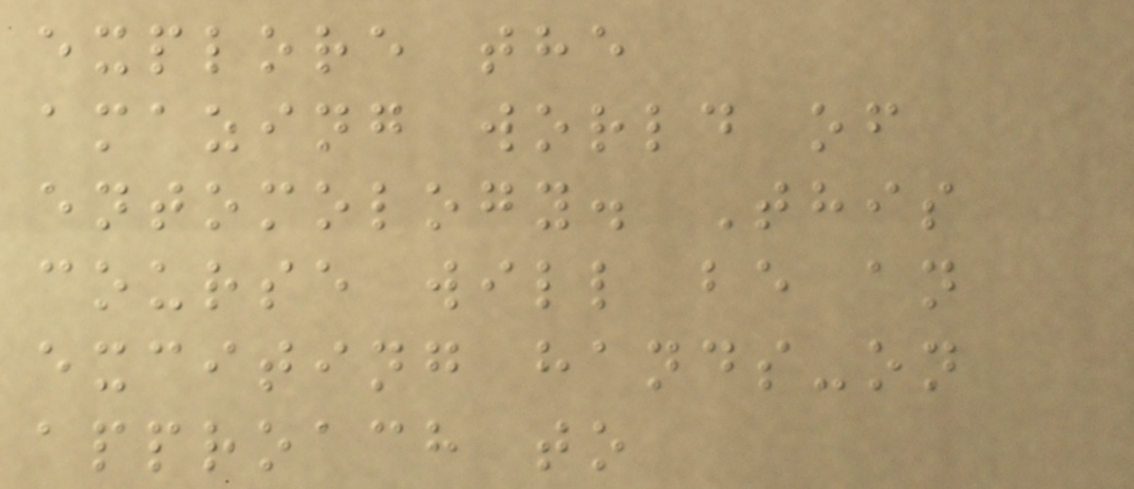explore the
amazing world of
entomology. This
course will be an
exciting hands-on
approach to
